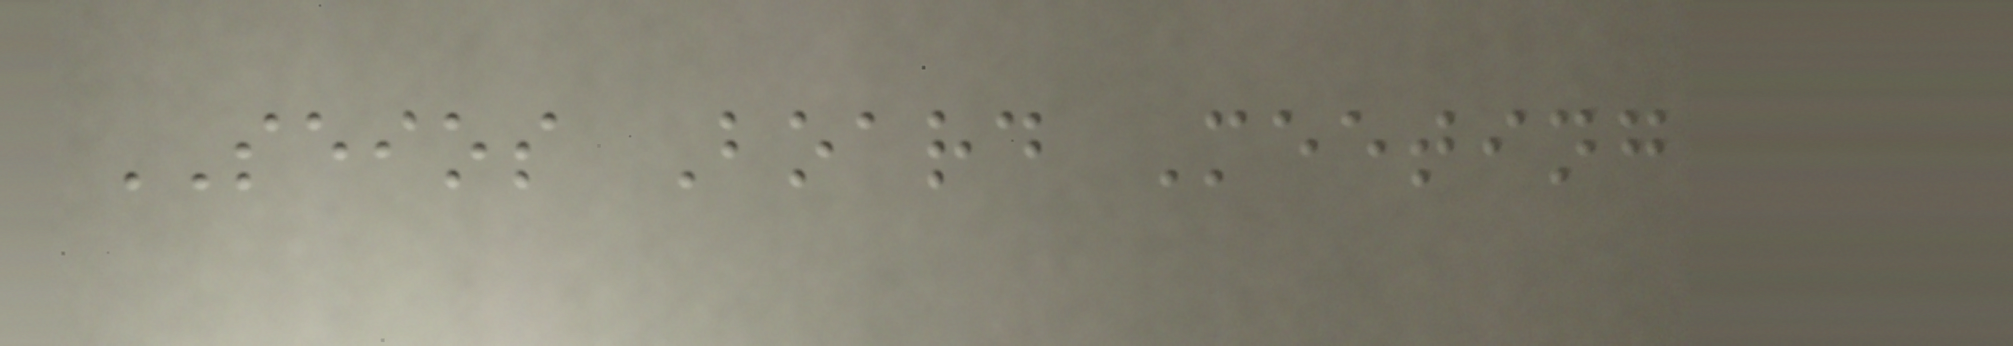SEIOS Board Meeting
